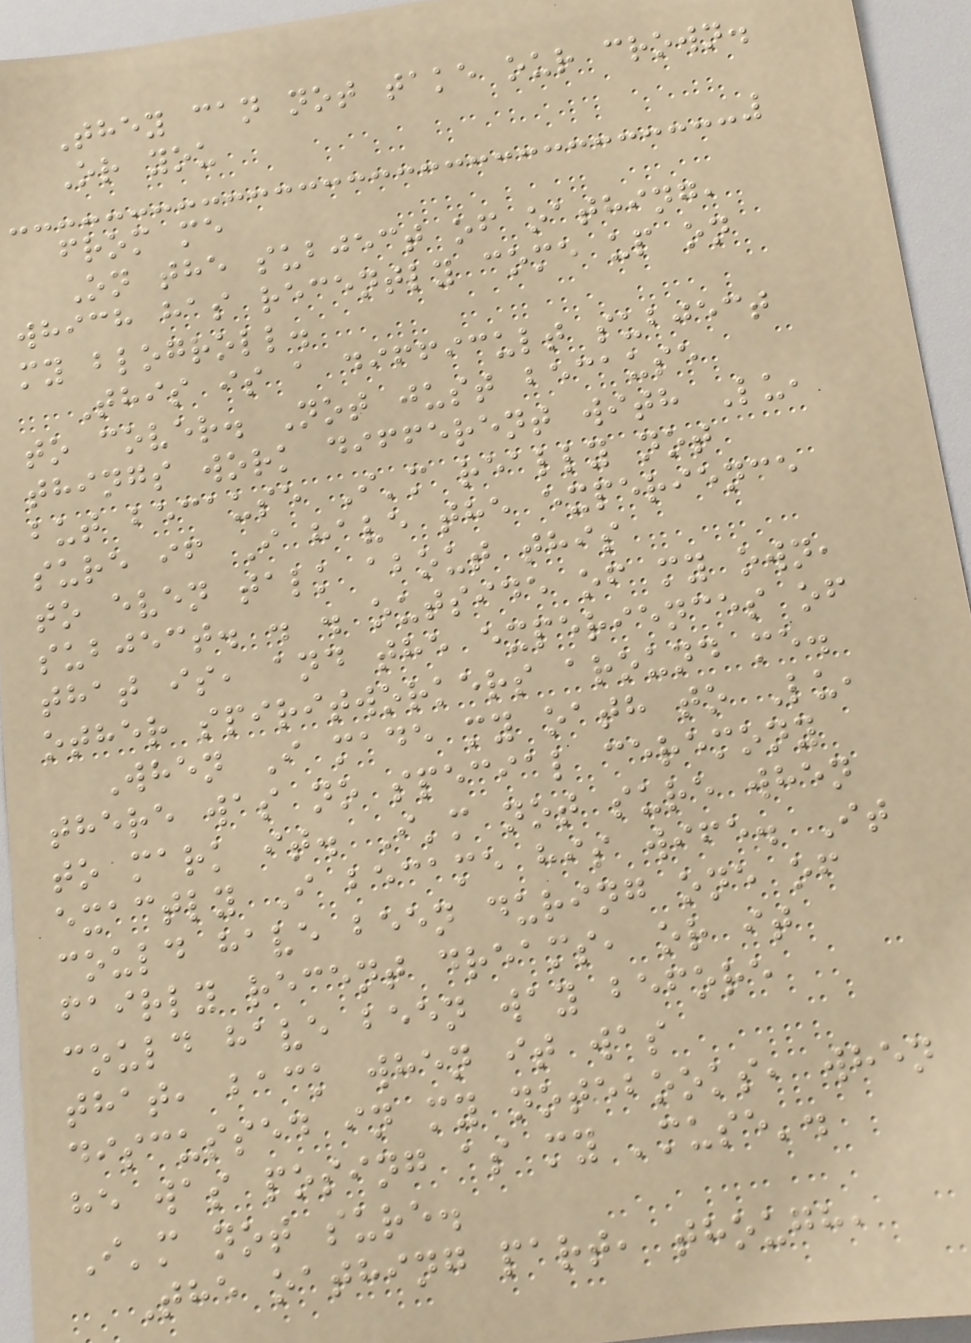They can not take our crown.
Or you
from me
On the subject of oathing,
which has recently come up on
my blogroll.
This is a difficult subject
to cover. Not just because
things work different with Lu,
but because I'm really not
sure if I have the experience
to even talk about this
subject. . . outside of my own,
that is, and the experiences of
other spiritworkers around me.
When I made my oath to Lu,
there was no special ceremony
to mark it. I'm not sure when
exactly I became his wife. It
could have been during one of
fairly recent dreams, or it
could have been way before
that, back when it was
discussed in my notebooks, when
he was posing as my 'muse'.
I'm not sure.
The oathing part, though,
